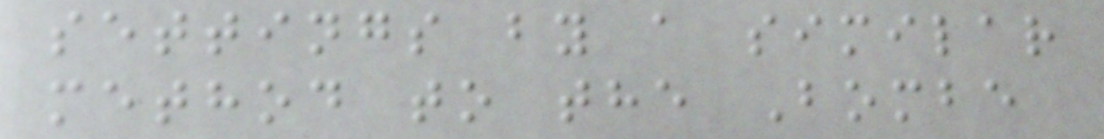settings by a similar
method to the Bombe
